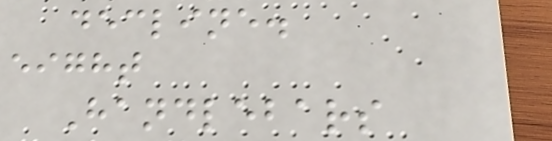decline.
eight
Handlebars
